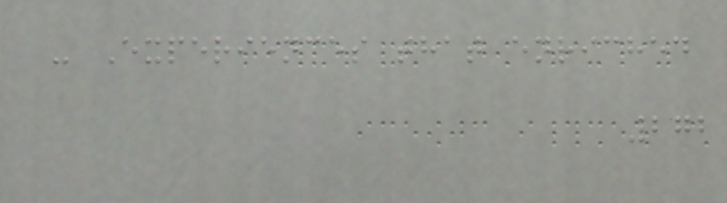- Experiences that enriched
272
